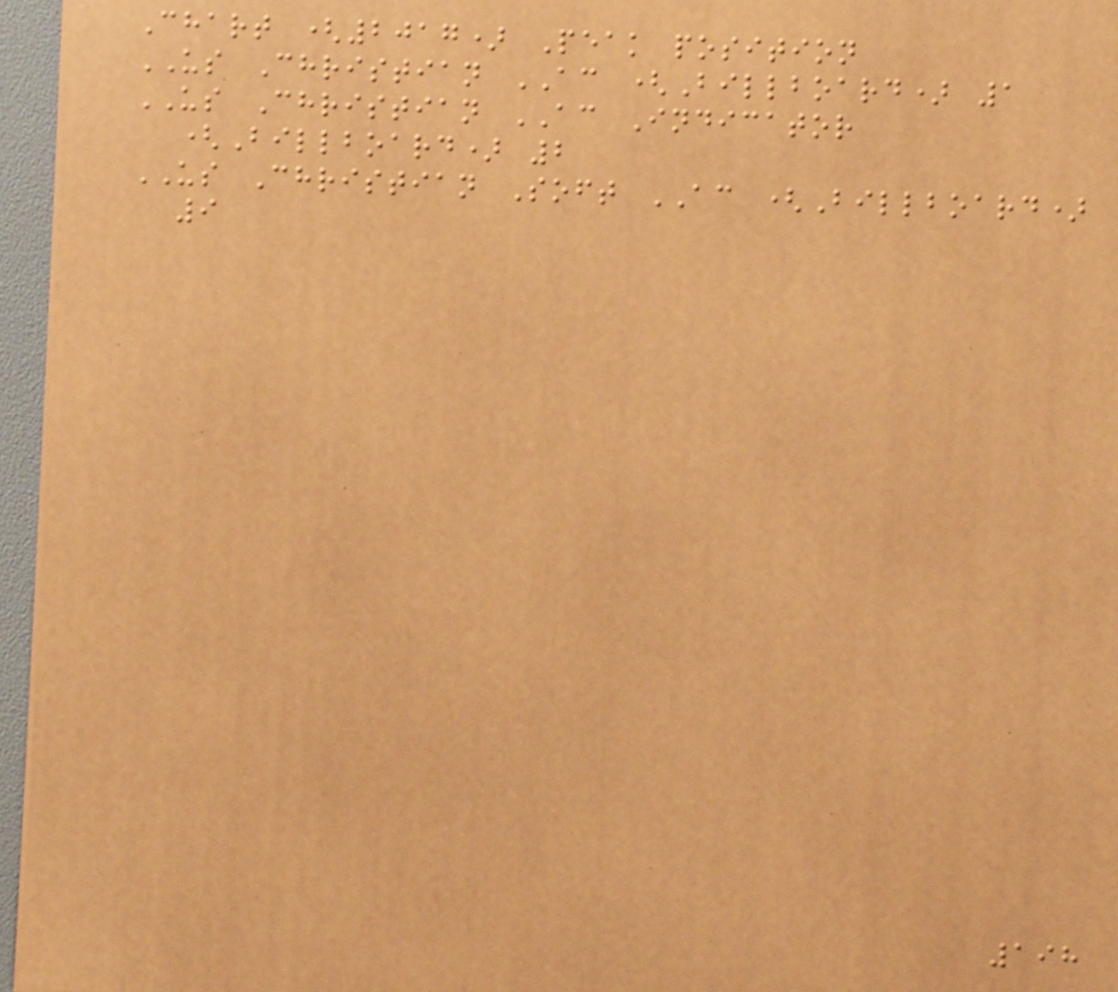Chart (2017) Peak position
US Christian AC (Billboard) 1
US Christian AC Indicator
(Billboard) 2
US Christian Soft AC (Billboard)
9
198
